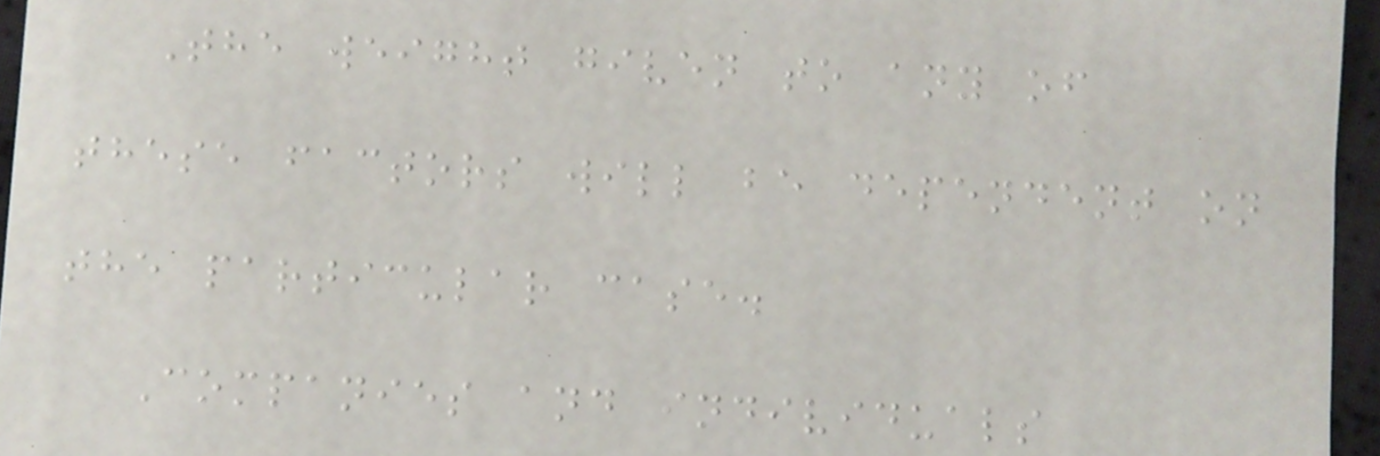The weight given to any of
these factors will be dependent on
the particular case.
Companies and individuals
